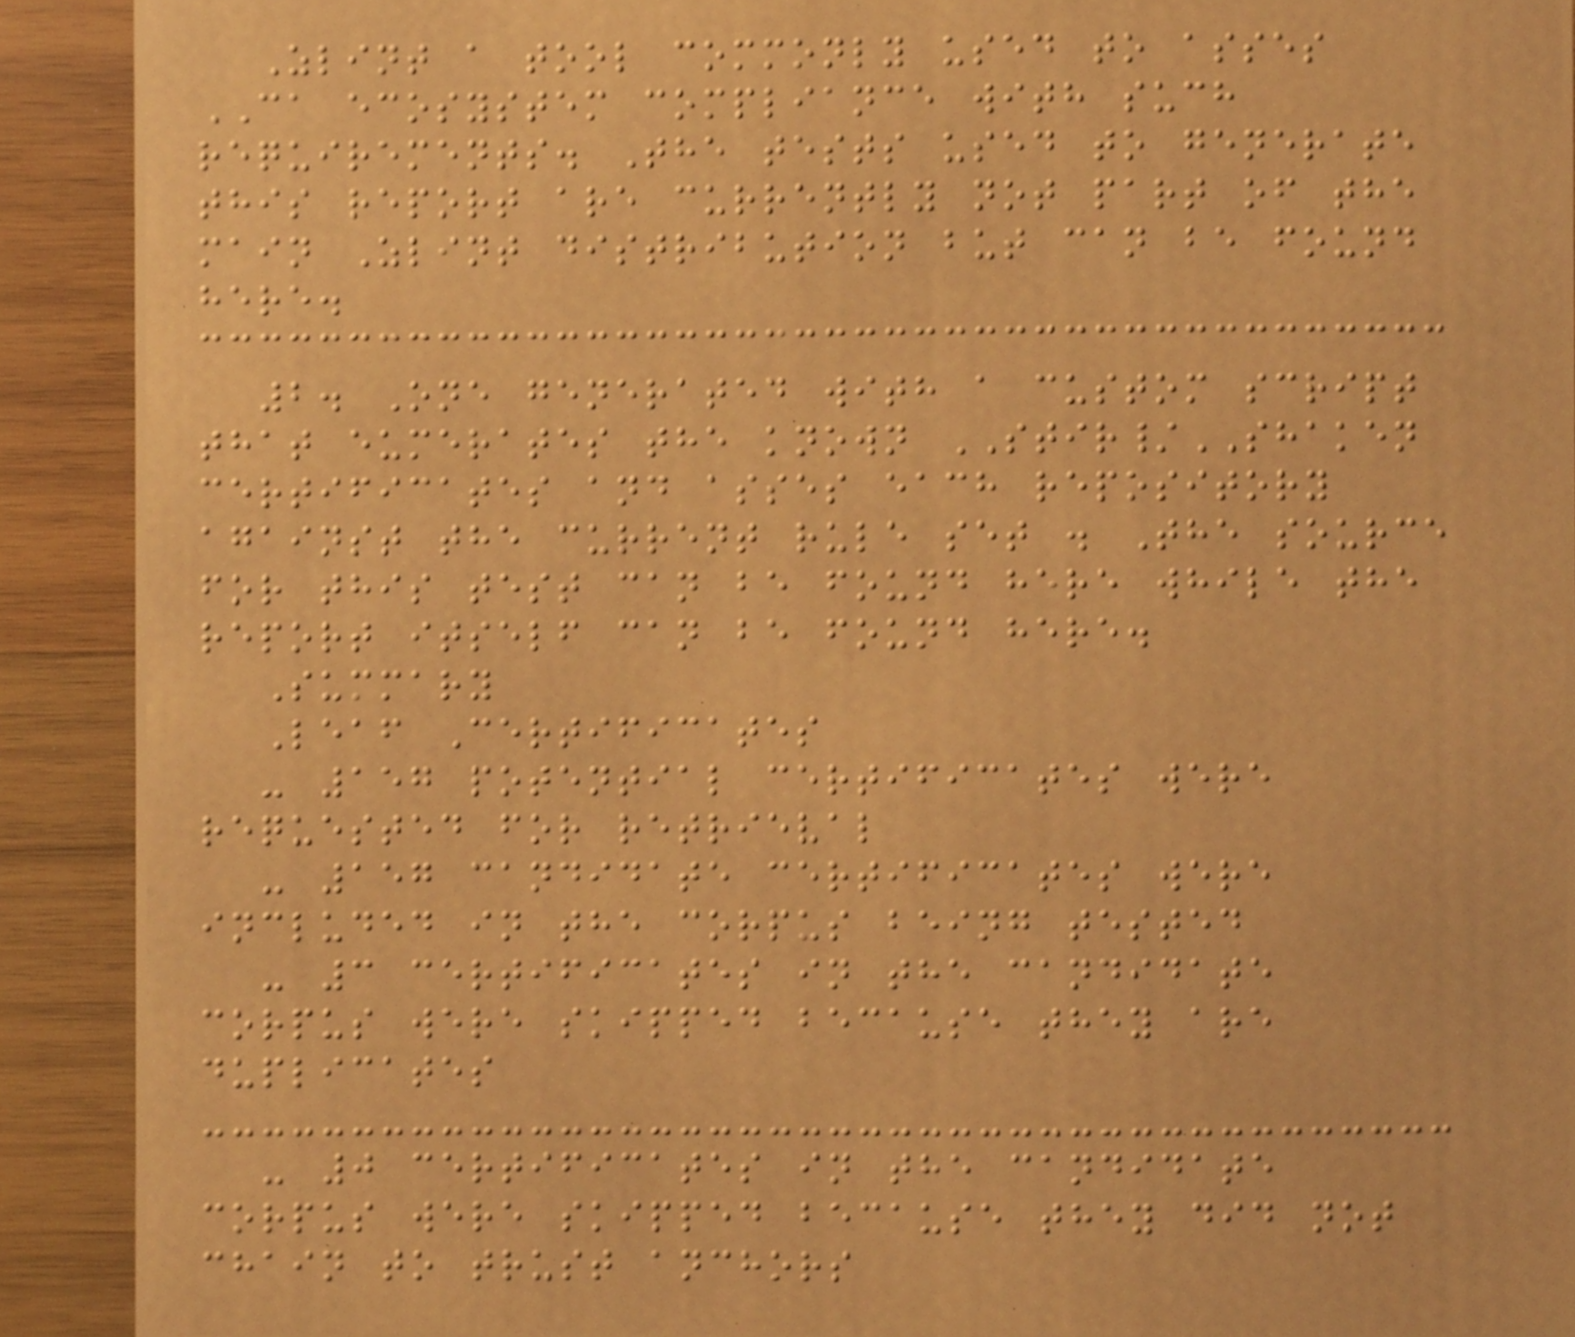Zlint a tool commonly used to asses
CA ecosystem compliance with such
requirements. The tests used to generate
this report are currently not part of the
main Zlint distribution but can be found
here.
2. One generated with a custom script
that eumerates the known STIR/SHAKEN
certificates and asses each repository
against the current rule set . The source
for this test can be found here while the
report itself can be found here.
Summary
Leaf Certificates
- 157 potential certificates were
requested for retrieval
- 157 candidate certificates were
included in the corpus being tested
- 3 certificates in the candidate
corpus were skipped because they are
duplicates
- 0 certificates in the candidate
corpus were skipped because they did not
chain to trust anchors
